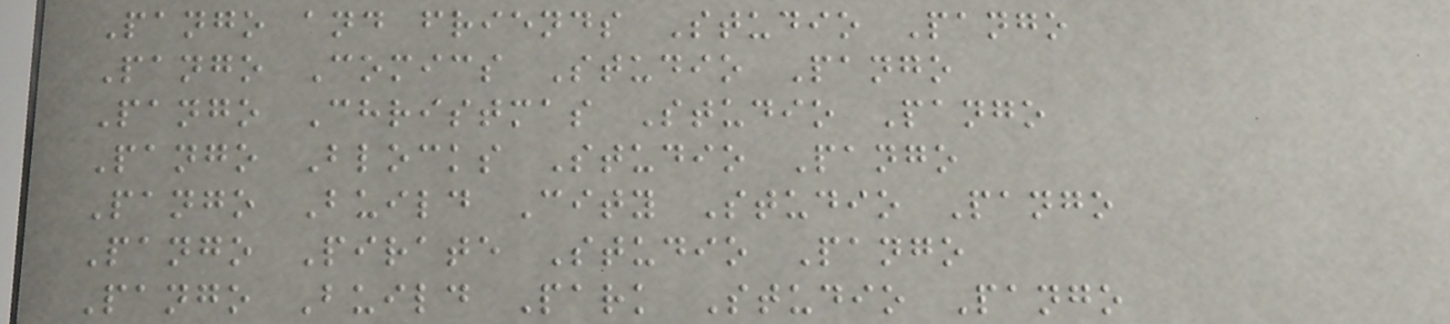Pango and friends Studio Pango
Pango Comics Studio Pango
Pango Christmas Studio Pango
Pango Blocks Studio Pango
Pango Build City Studio Pango
Pango Pirate Studio Pango
Pango Build Park Studio Pango
